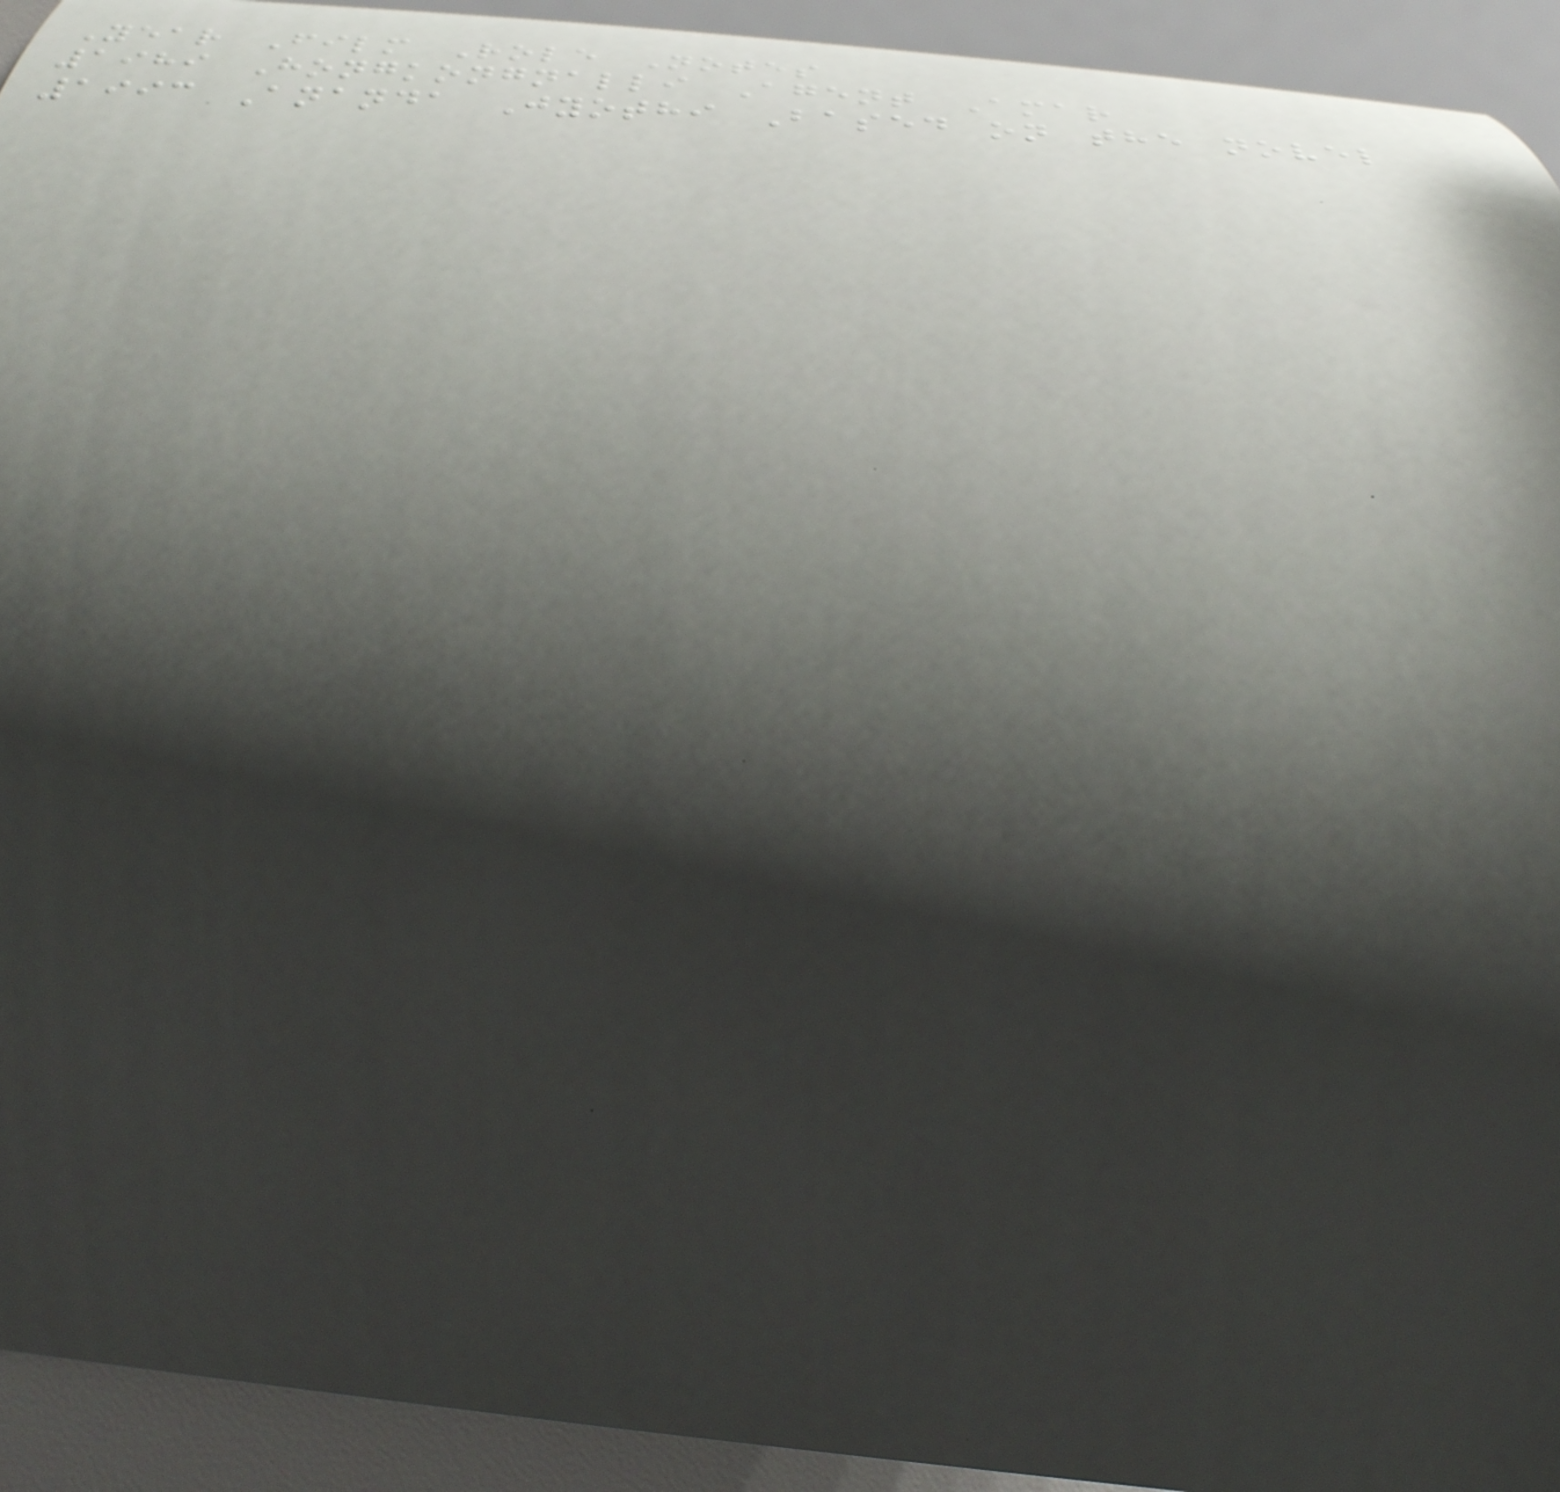Year Film Role Notes
1989 Hongkongnalli Agent Amar
1993 Ananda Jyothi Based on the novel
